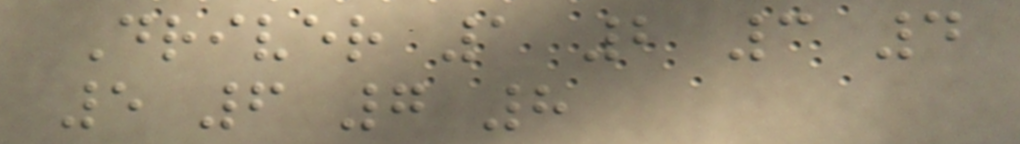Driver 1 2 3 4
5 6 7 8
